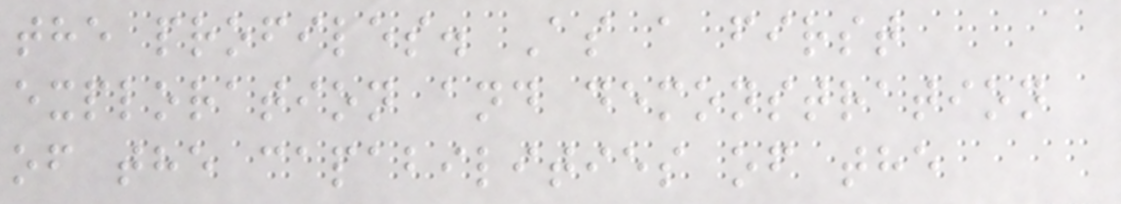the profiles. As a first
exploration and demonstration
of the capabilities of the
